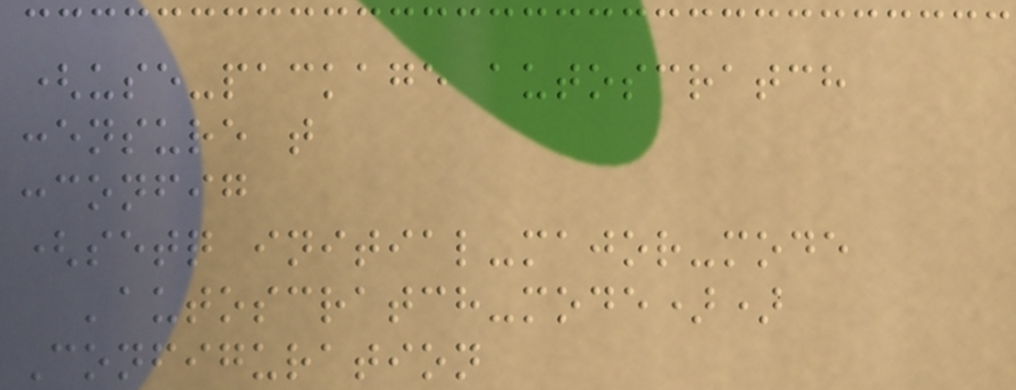(use-package autoscratch
:ensure t
:config
(setq initial-major-mode
'autoscratch-mode))
Configuration
